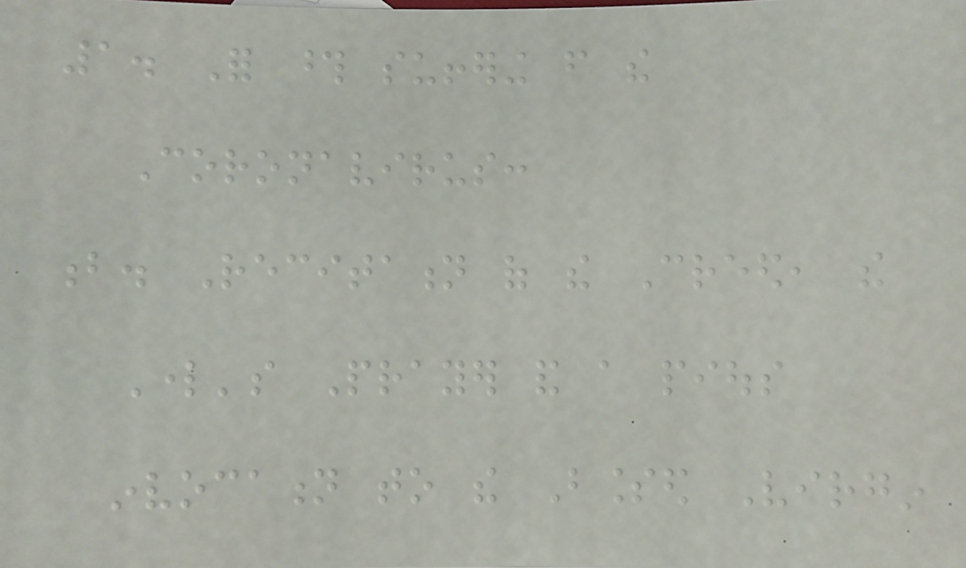1. For those suffering from the
Coronavirus:
b. Recitation of the Creed, the
Lord's Prayer and a pious
invocation to the Blessed Virgin
